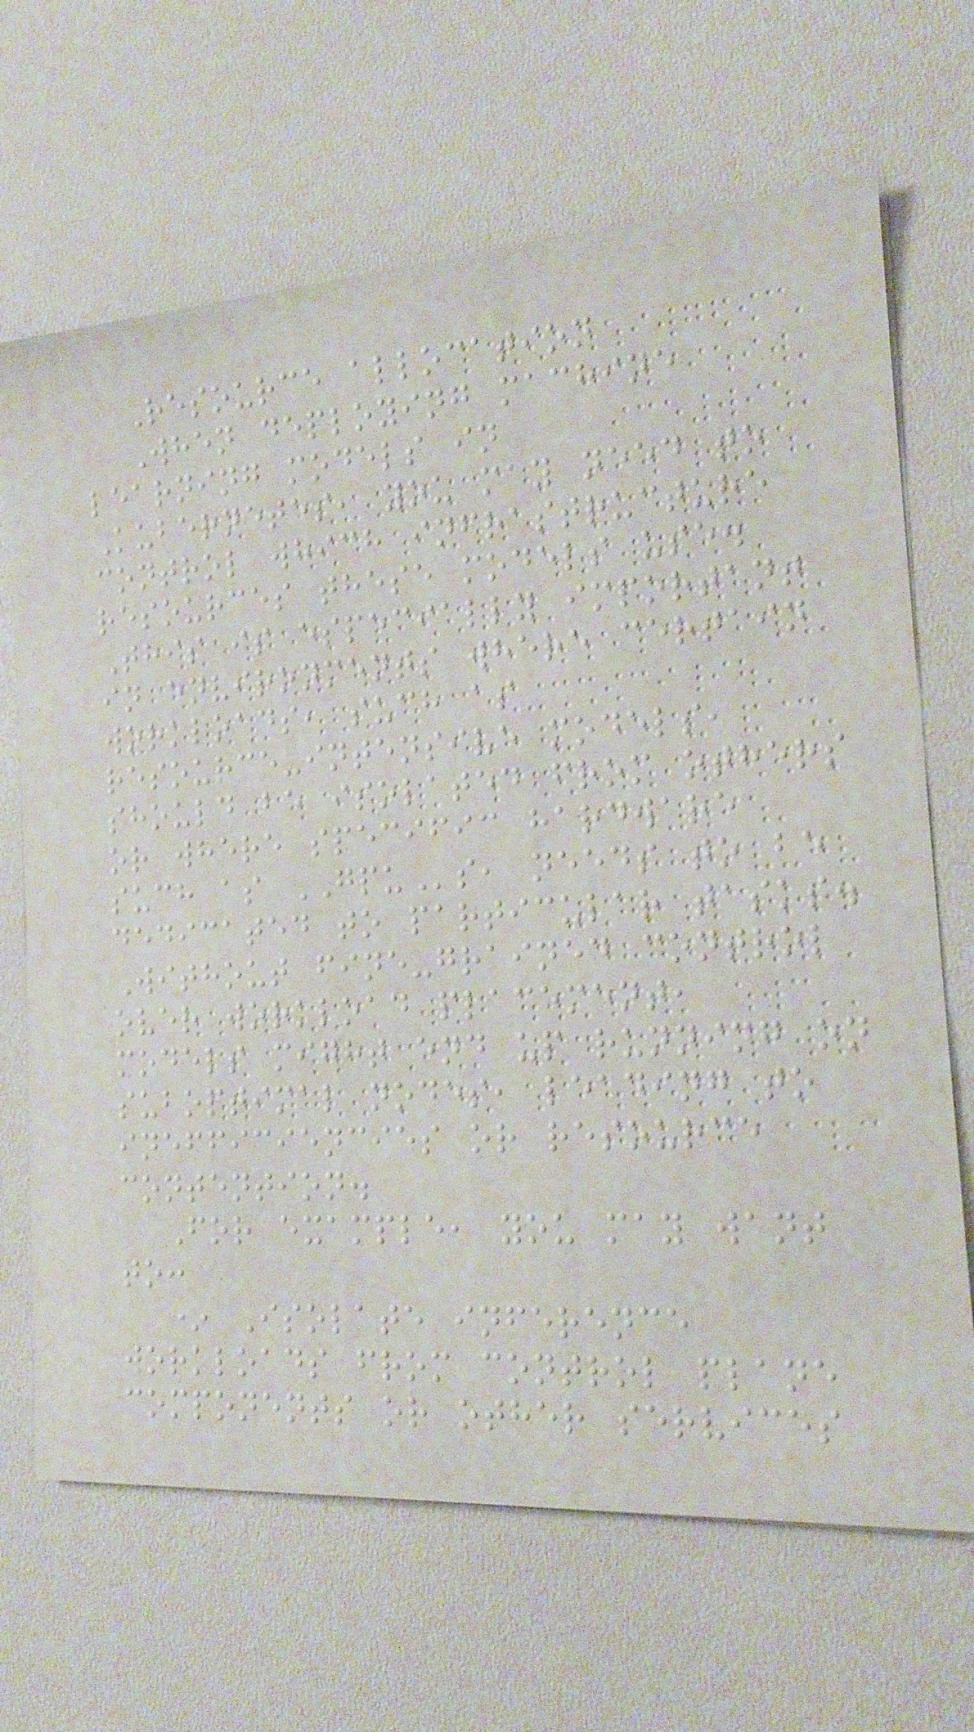Resource allocation
When deploying machine
learning models in
Kubernetes, you may need to
control which infrastructure
resources these models use.
This is especially important
in environments where certain
workloads, such as
resource-intensive models,
should be isolated from others
or where specific hardware
such as GPUs, needs to be
dedicated to particular tasks.
Without fine-grained control
over workload placement,
models might end up running on
suboptimal nodes, leading to
inefficiencies or resource
contention.
For example, you may want
to:
* Isolate inference
workloads from control plane
components or other services
